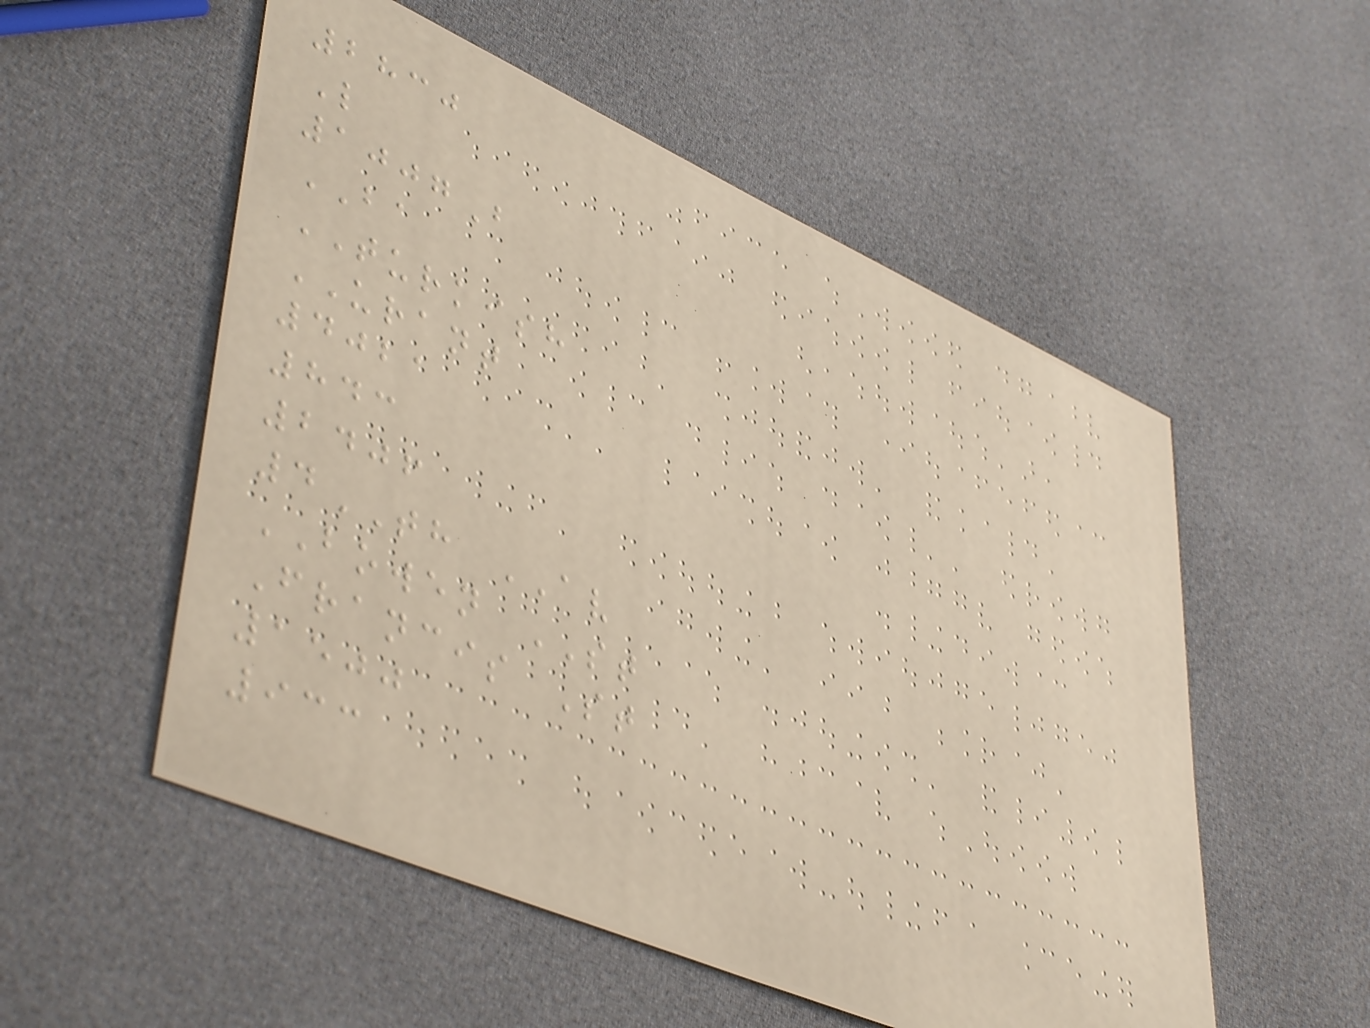2830
L
1007B
BA
TURKISH
URANT
4021
843
2406
4TH AV
BOWEN ST
Francis St
1500
933
